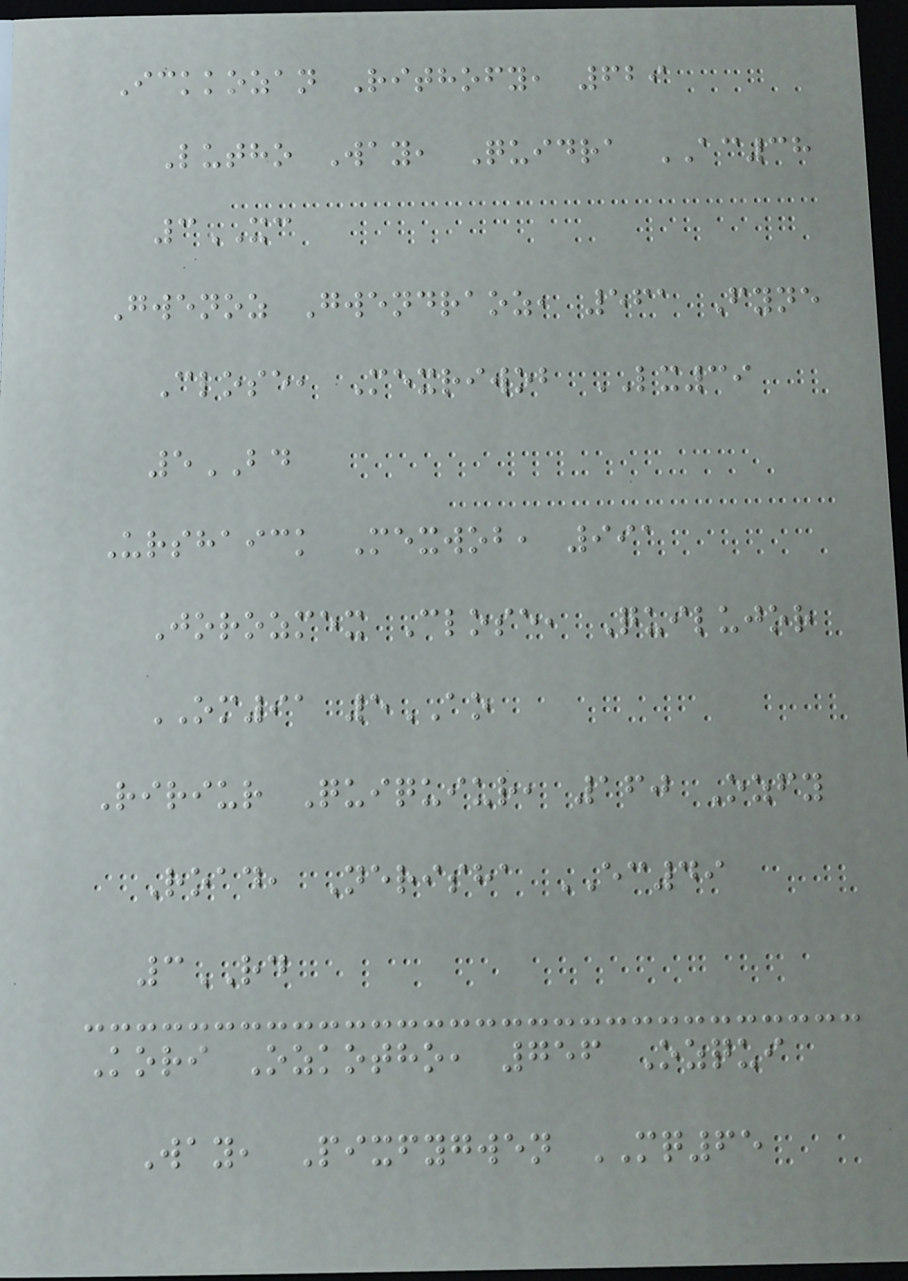Ickkozan Rithofy, 629
Lutho Way, Quidra AC38
3XC
Gwenoz Gwendraoz, 561 Fyne
Close, Mexriwob LX39
5BD
Urshaick Mexwob, 991
Jorozmex Close, Quilujor
OM91 5AO
Ririur Quiquiur, 160 Ozfy
Road, Nerisha EC49
3RD
Kori Ozkotho, 756 Ozqui
Way, Pixfygwen MQ65
